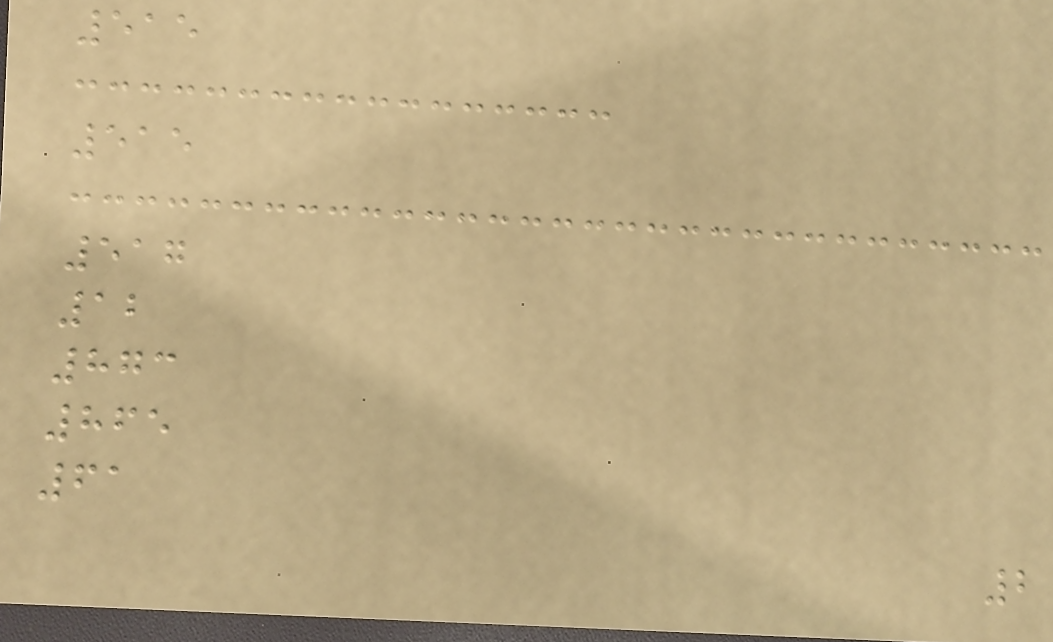515
515
517
12
873
865
61
2
